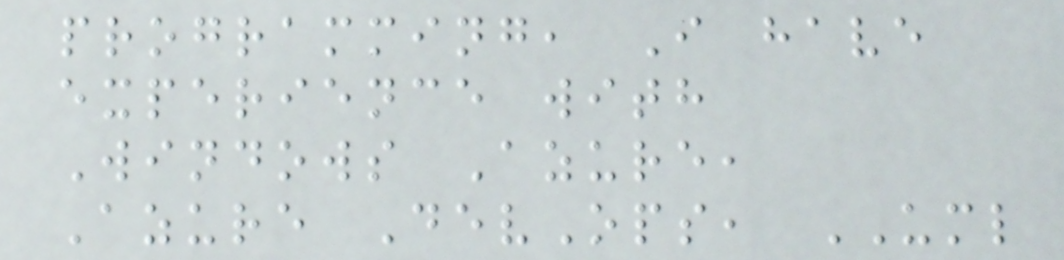programming, I have
experience with
Windows Azure,
Azure DevOps, UML
